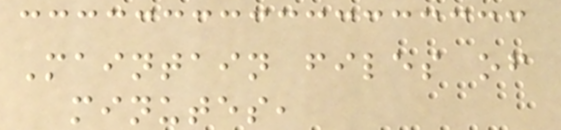Maintain files of
minutes,
